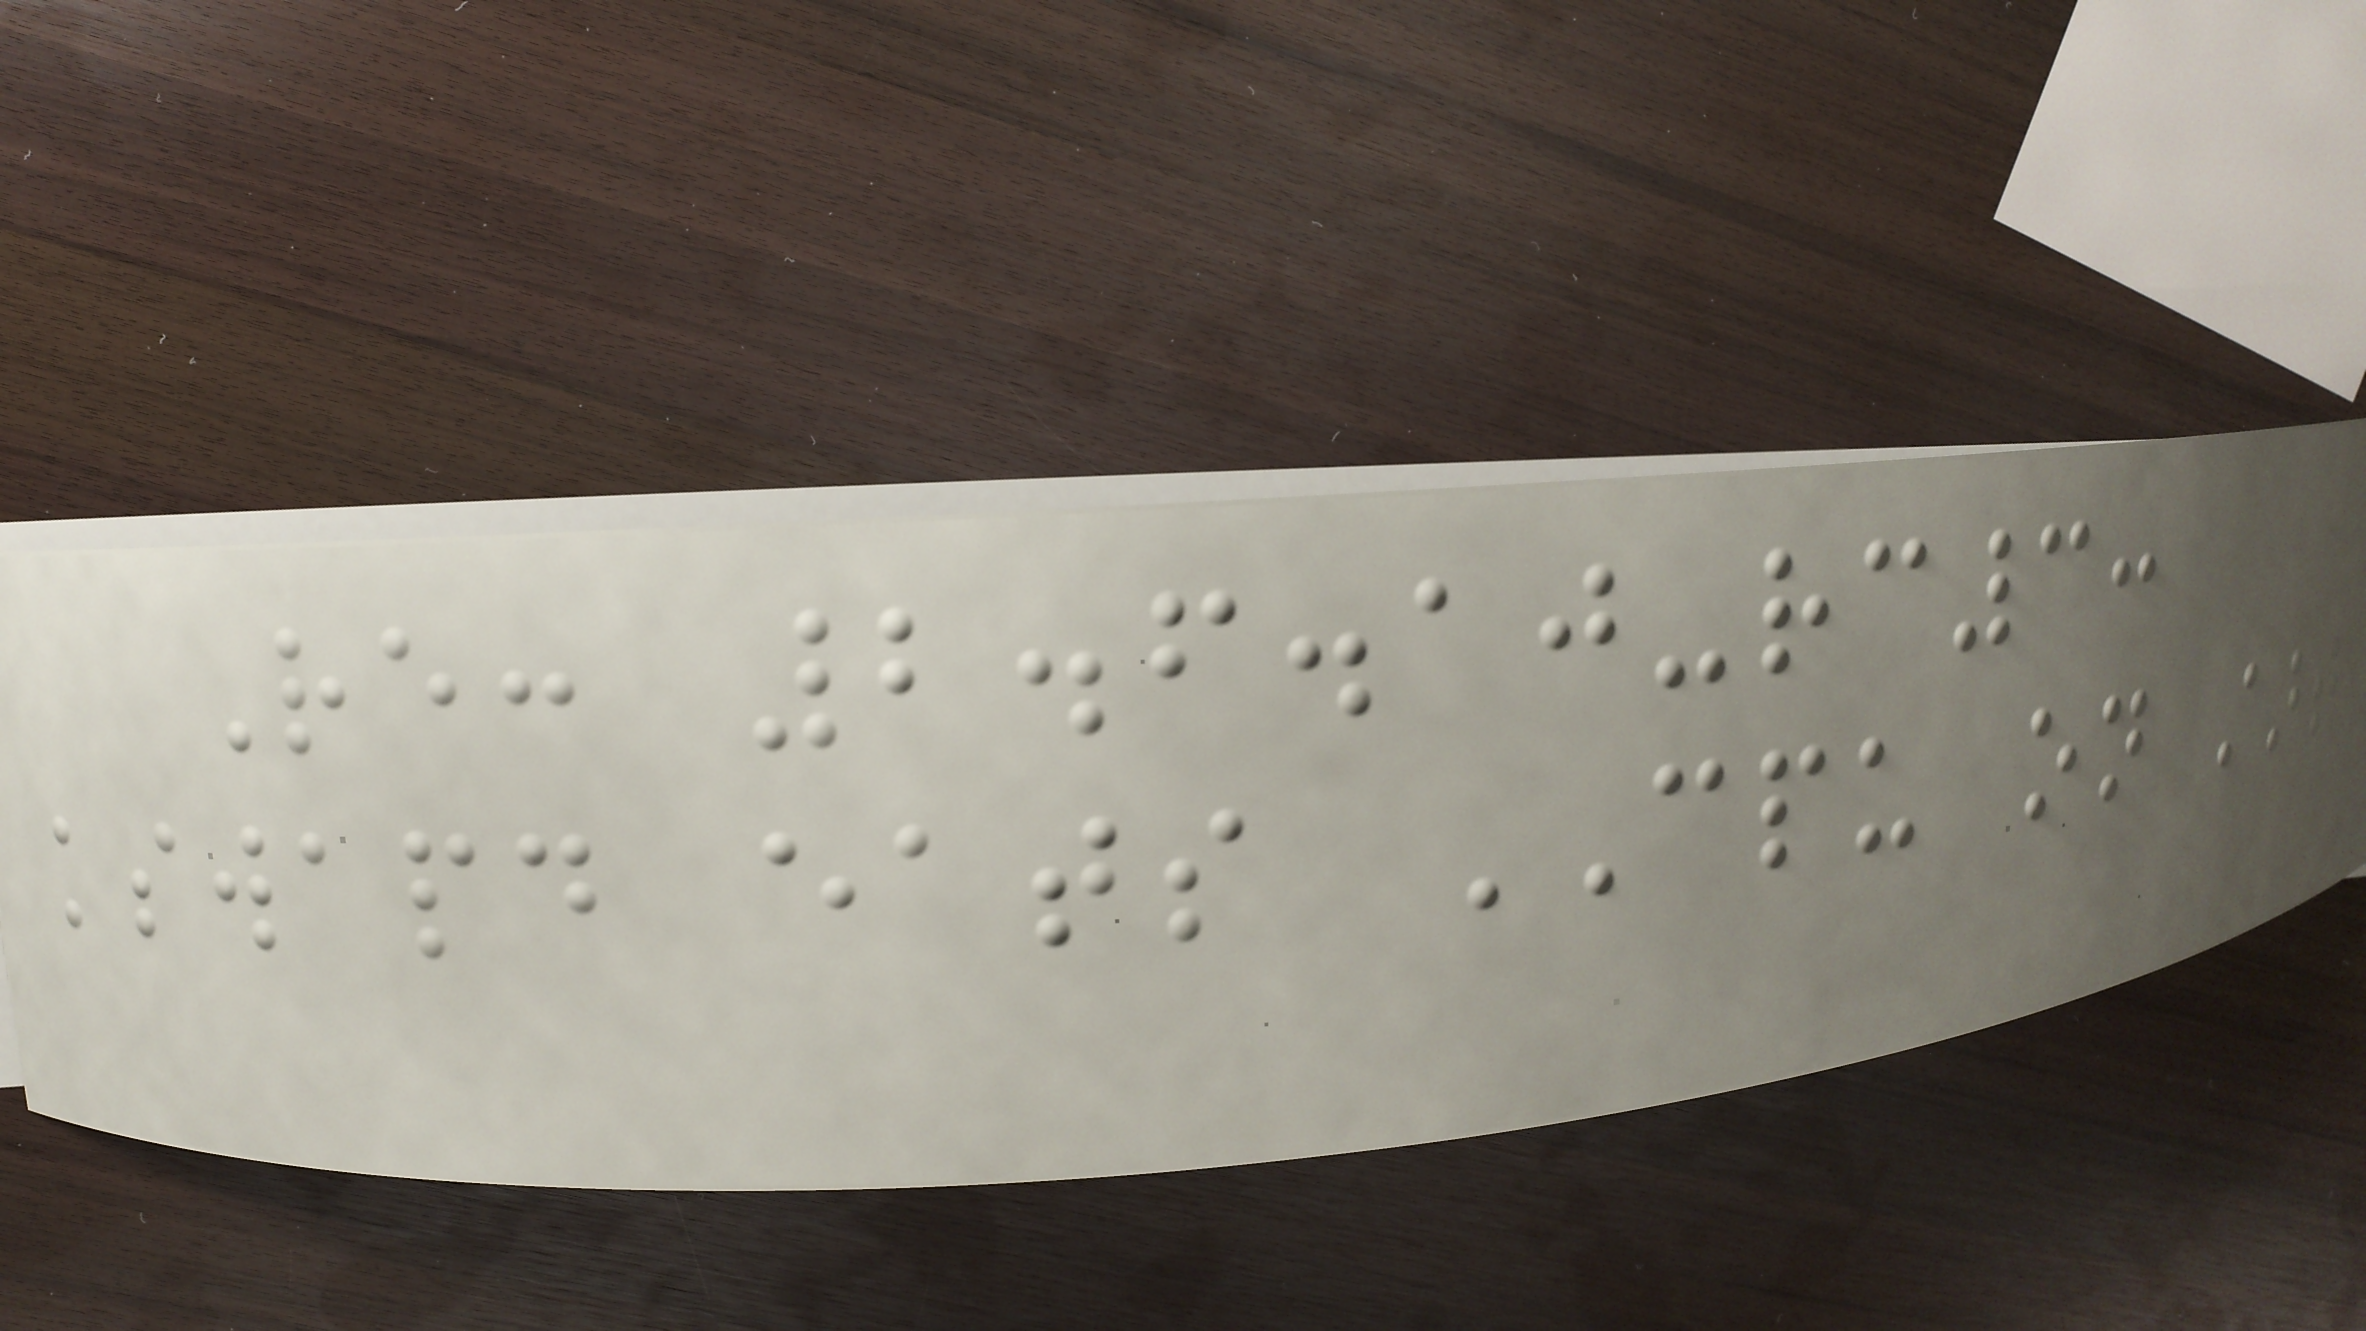Re: 2.6.10-rc3:
kswapd eats CPU on start
